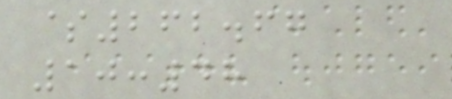$262.67
10:48
